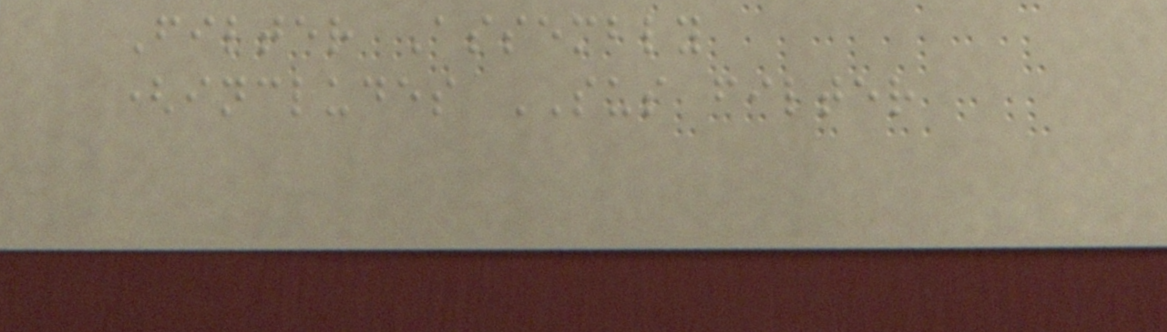Filter Assembly
(includes SUS filter
